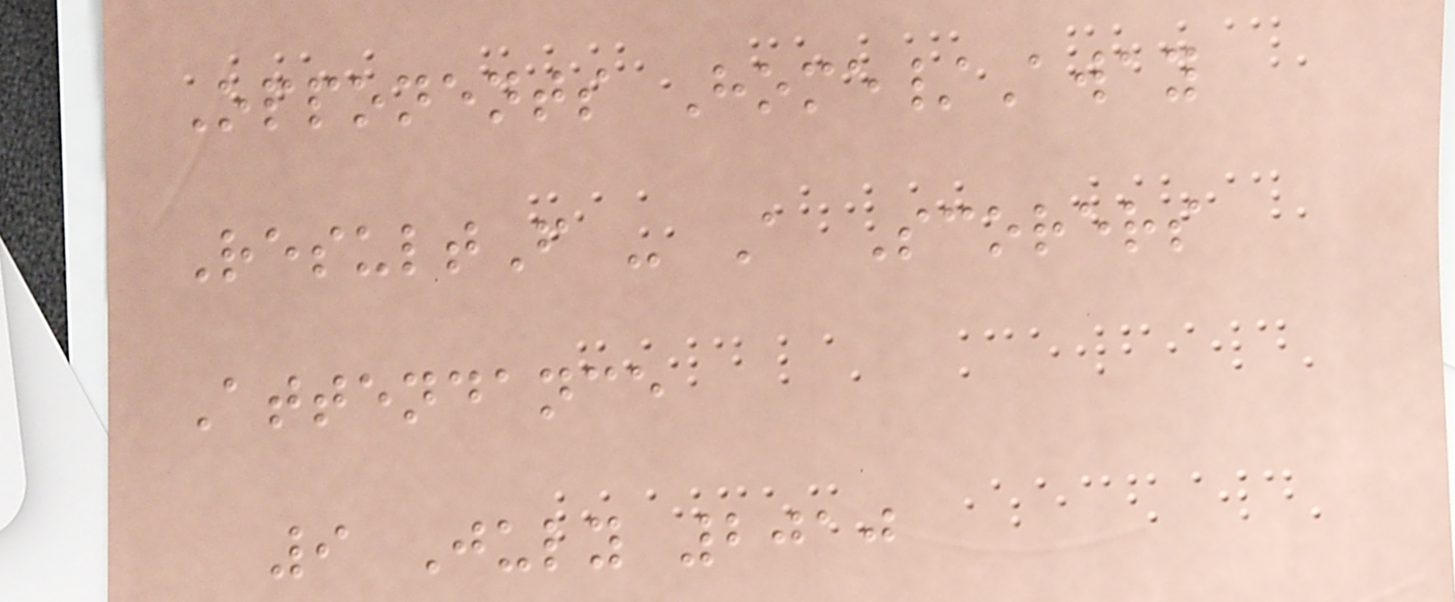Opponents Home/Away
ResultF - A Scorers
Attendance
9 July 2010
